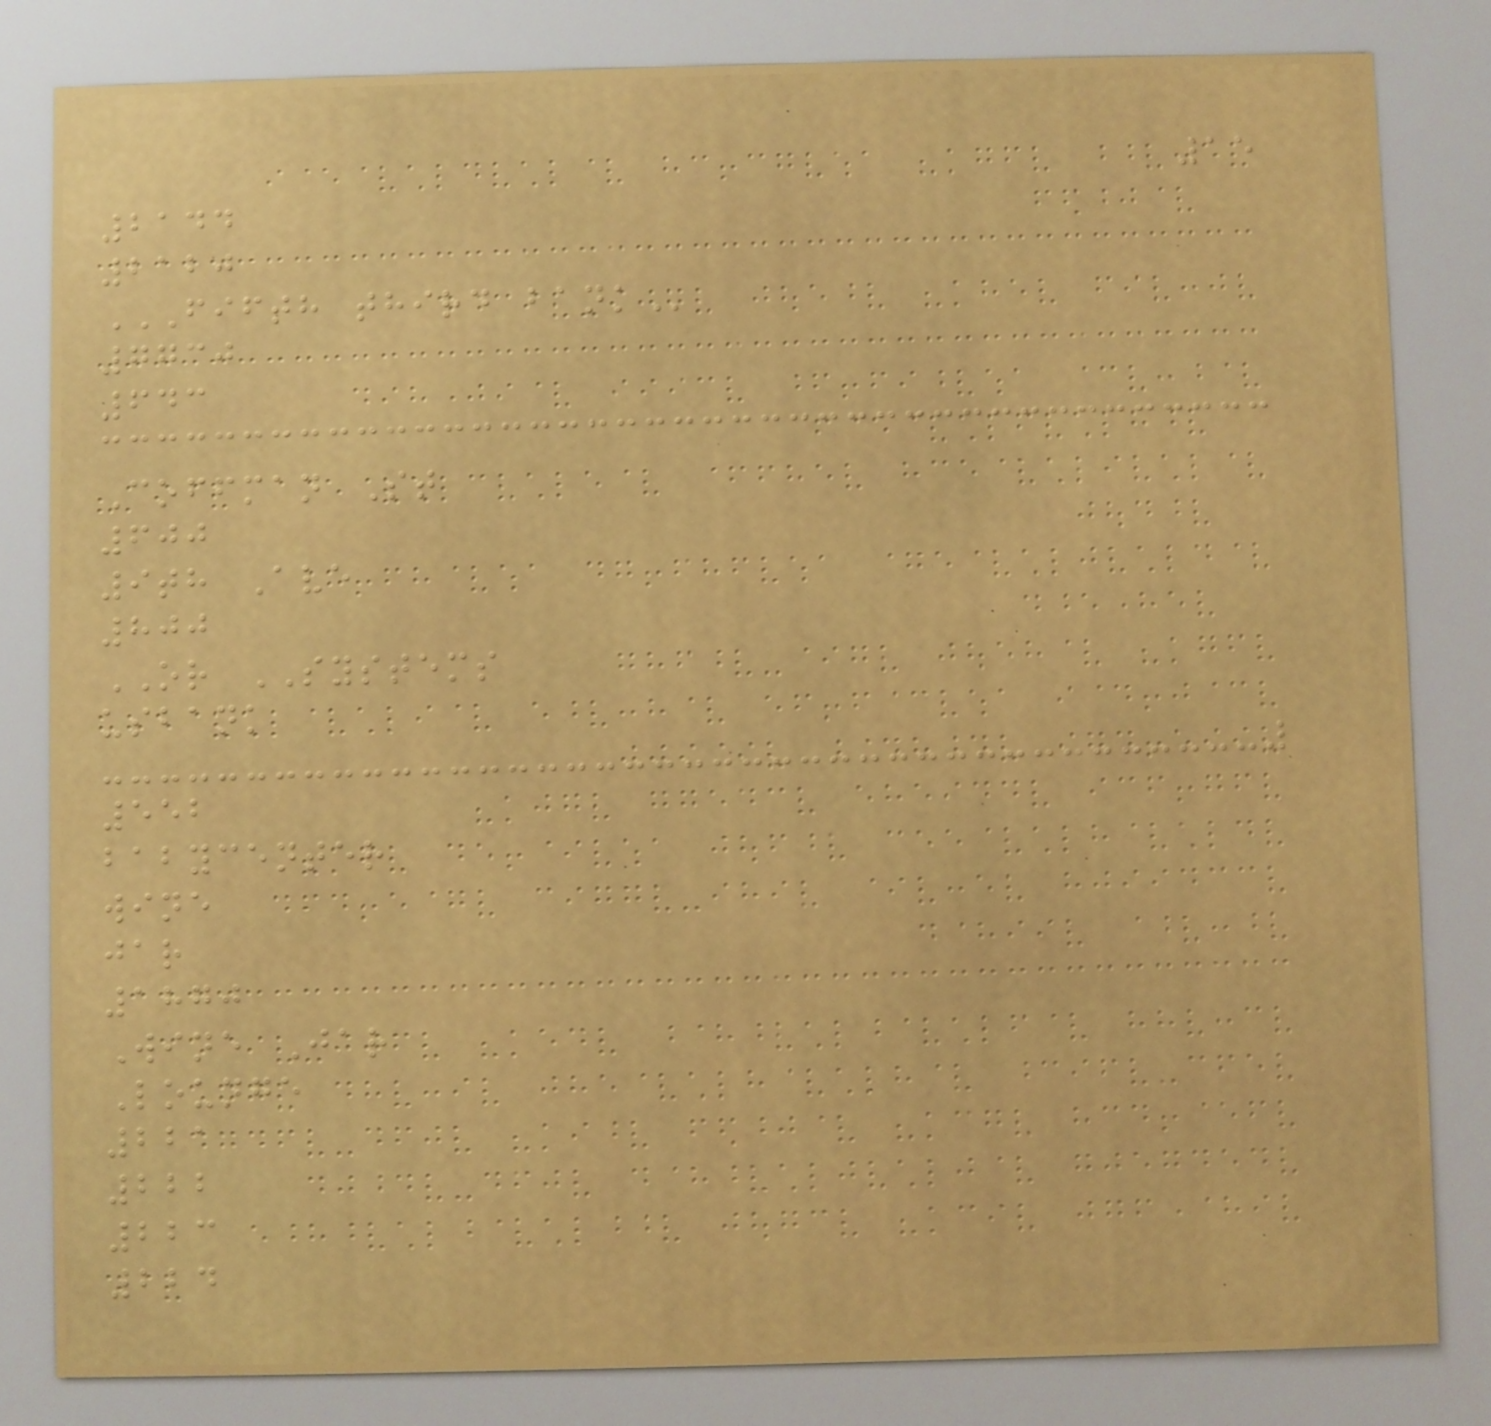15
2144
2120
FIFTH THIRD BANK
7730
643
Coffman St
600
9th Ave
800
OR SYSTEMS
usbank
552
babycenter
wine
jar
1870
Wine Jar
Lounge
221
222
223
224
